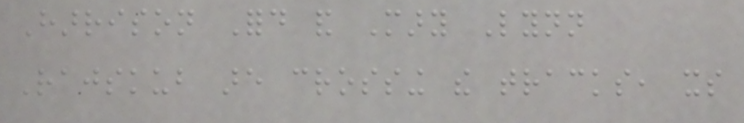Harrison Ford and Mary Lynn
Rajskub are crossing the tracks, its
